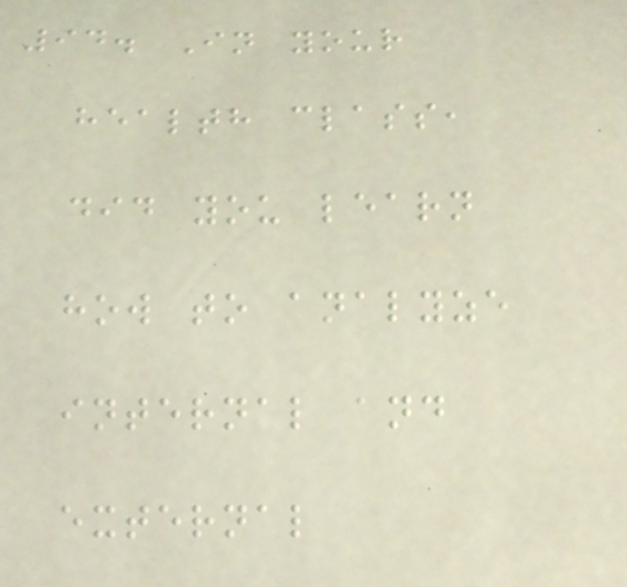94. In your
health class,
did you learn
how to analyze
internal and
external
